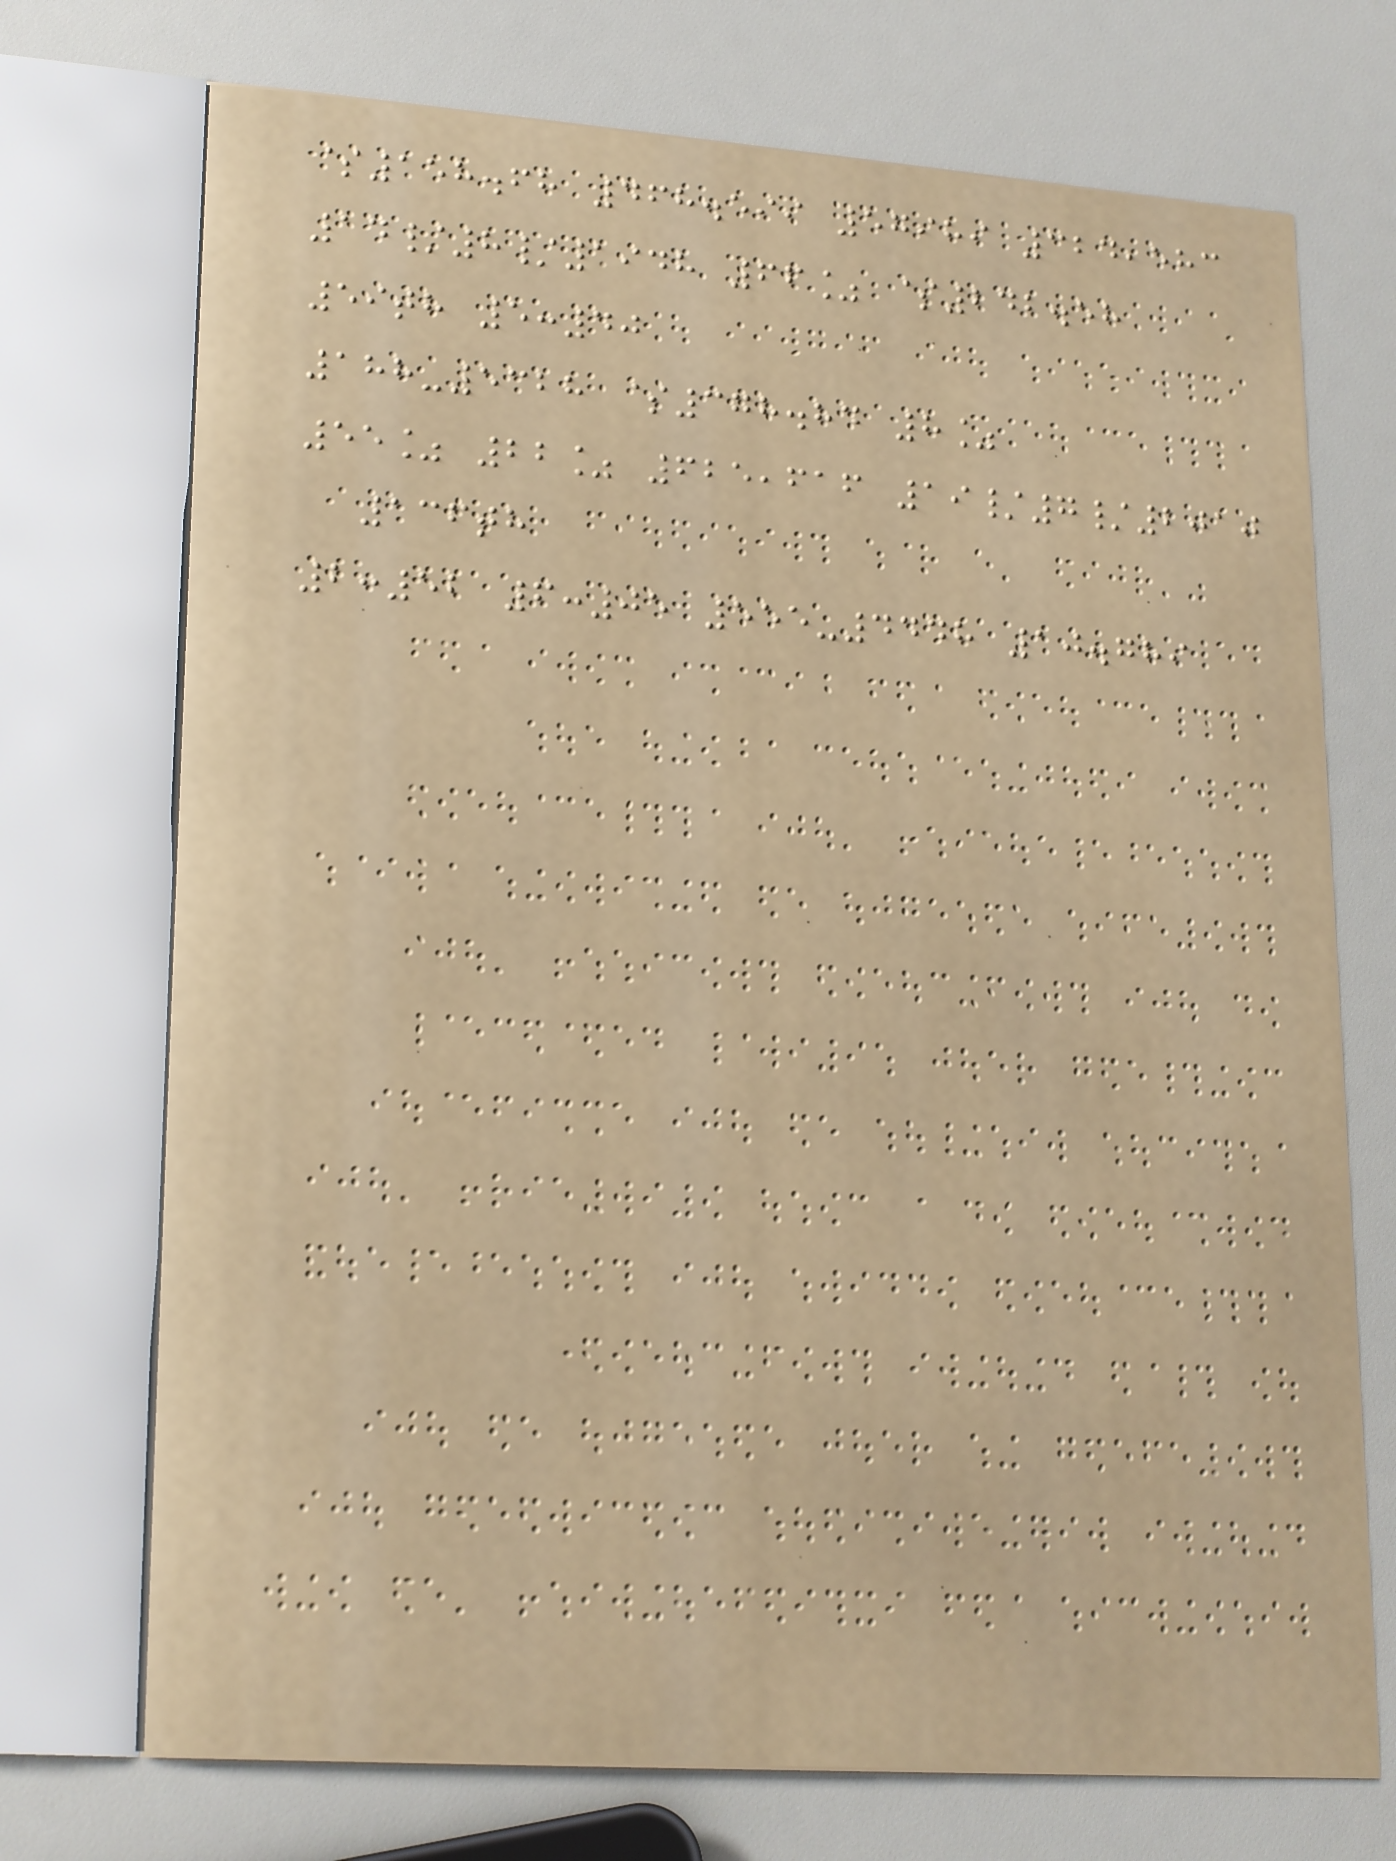$158.68 468.599 57989 324,583
14/8/1948 66% $242.58
59th 5:40
188-5328 $378.84 8%
55% 22% 625,616 19/7/2010
136th
2:52 6:05 555-4448 10.789
